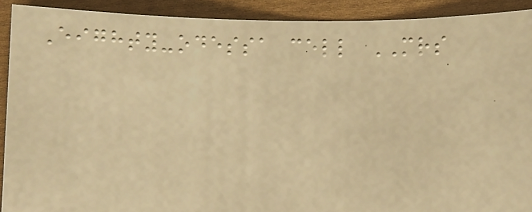Eighty-odessa cell MRS
